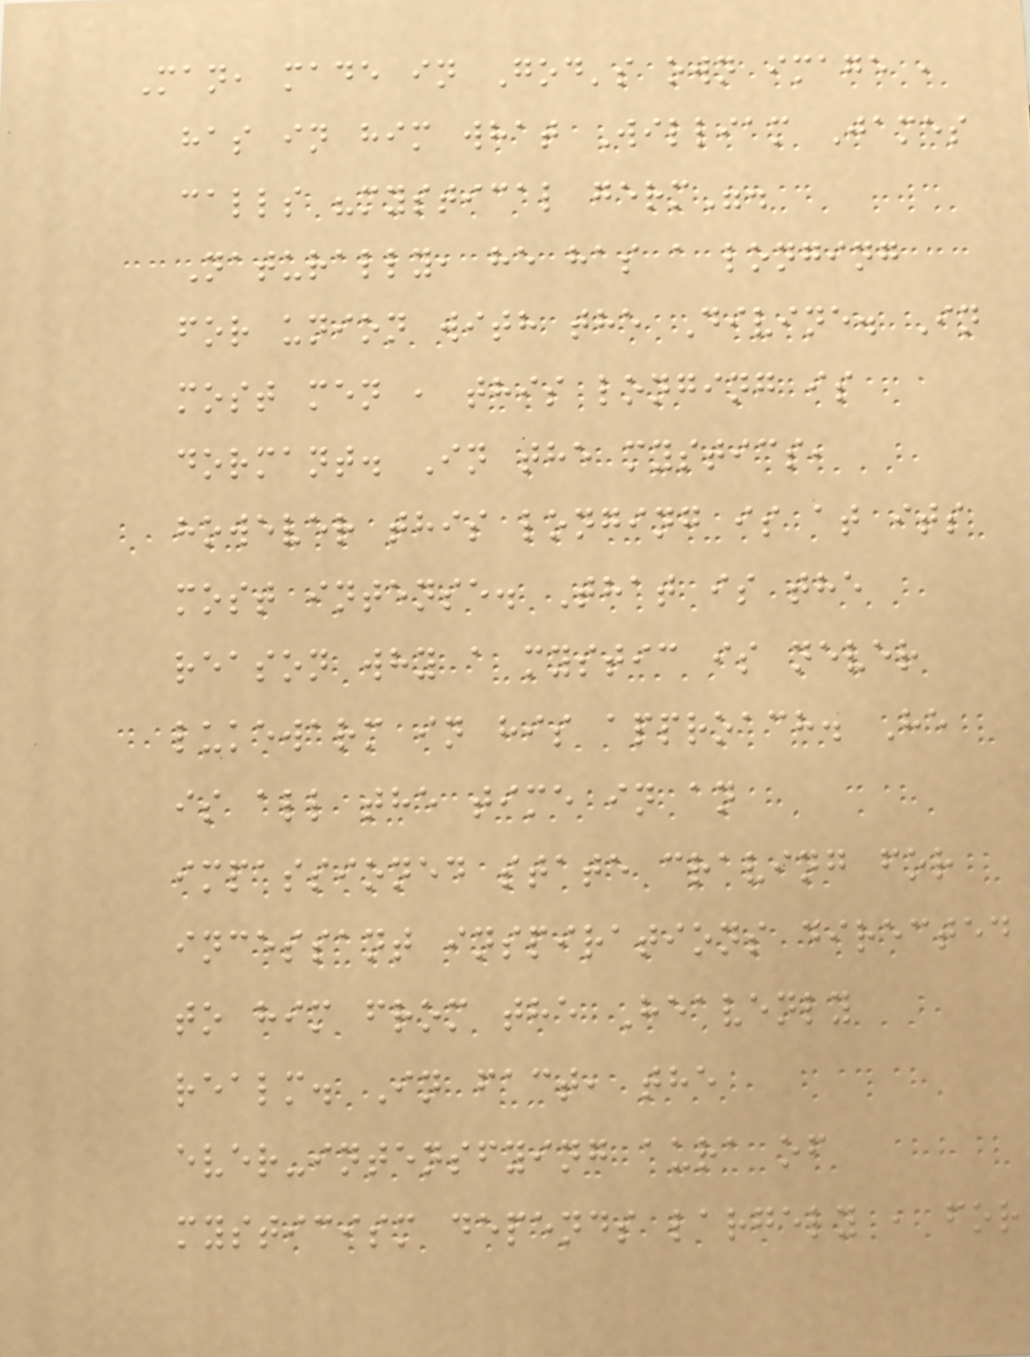Man, made in God's own image ,
has in him what William James
calls "mystical germ".
Naturally, he has a longing
for union with the Divine. In
most men , this longing is
dormant. In the mystics,
however this longing is at its
most intense. That is the
reason why a mystic is never
lukewarm in his approach. He
is all the time in an
impassioned state craving for
incessant inspirations directed
to him from the Heavenly
realm. In fact, the
ever-intensfying aura of
mysticism depends largely , for
